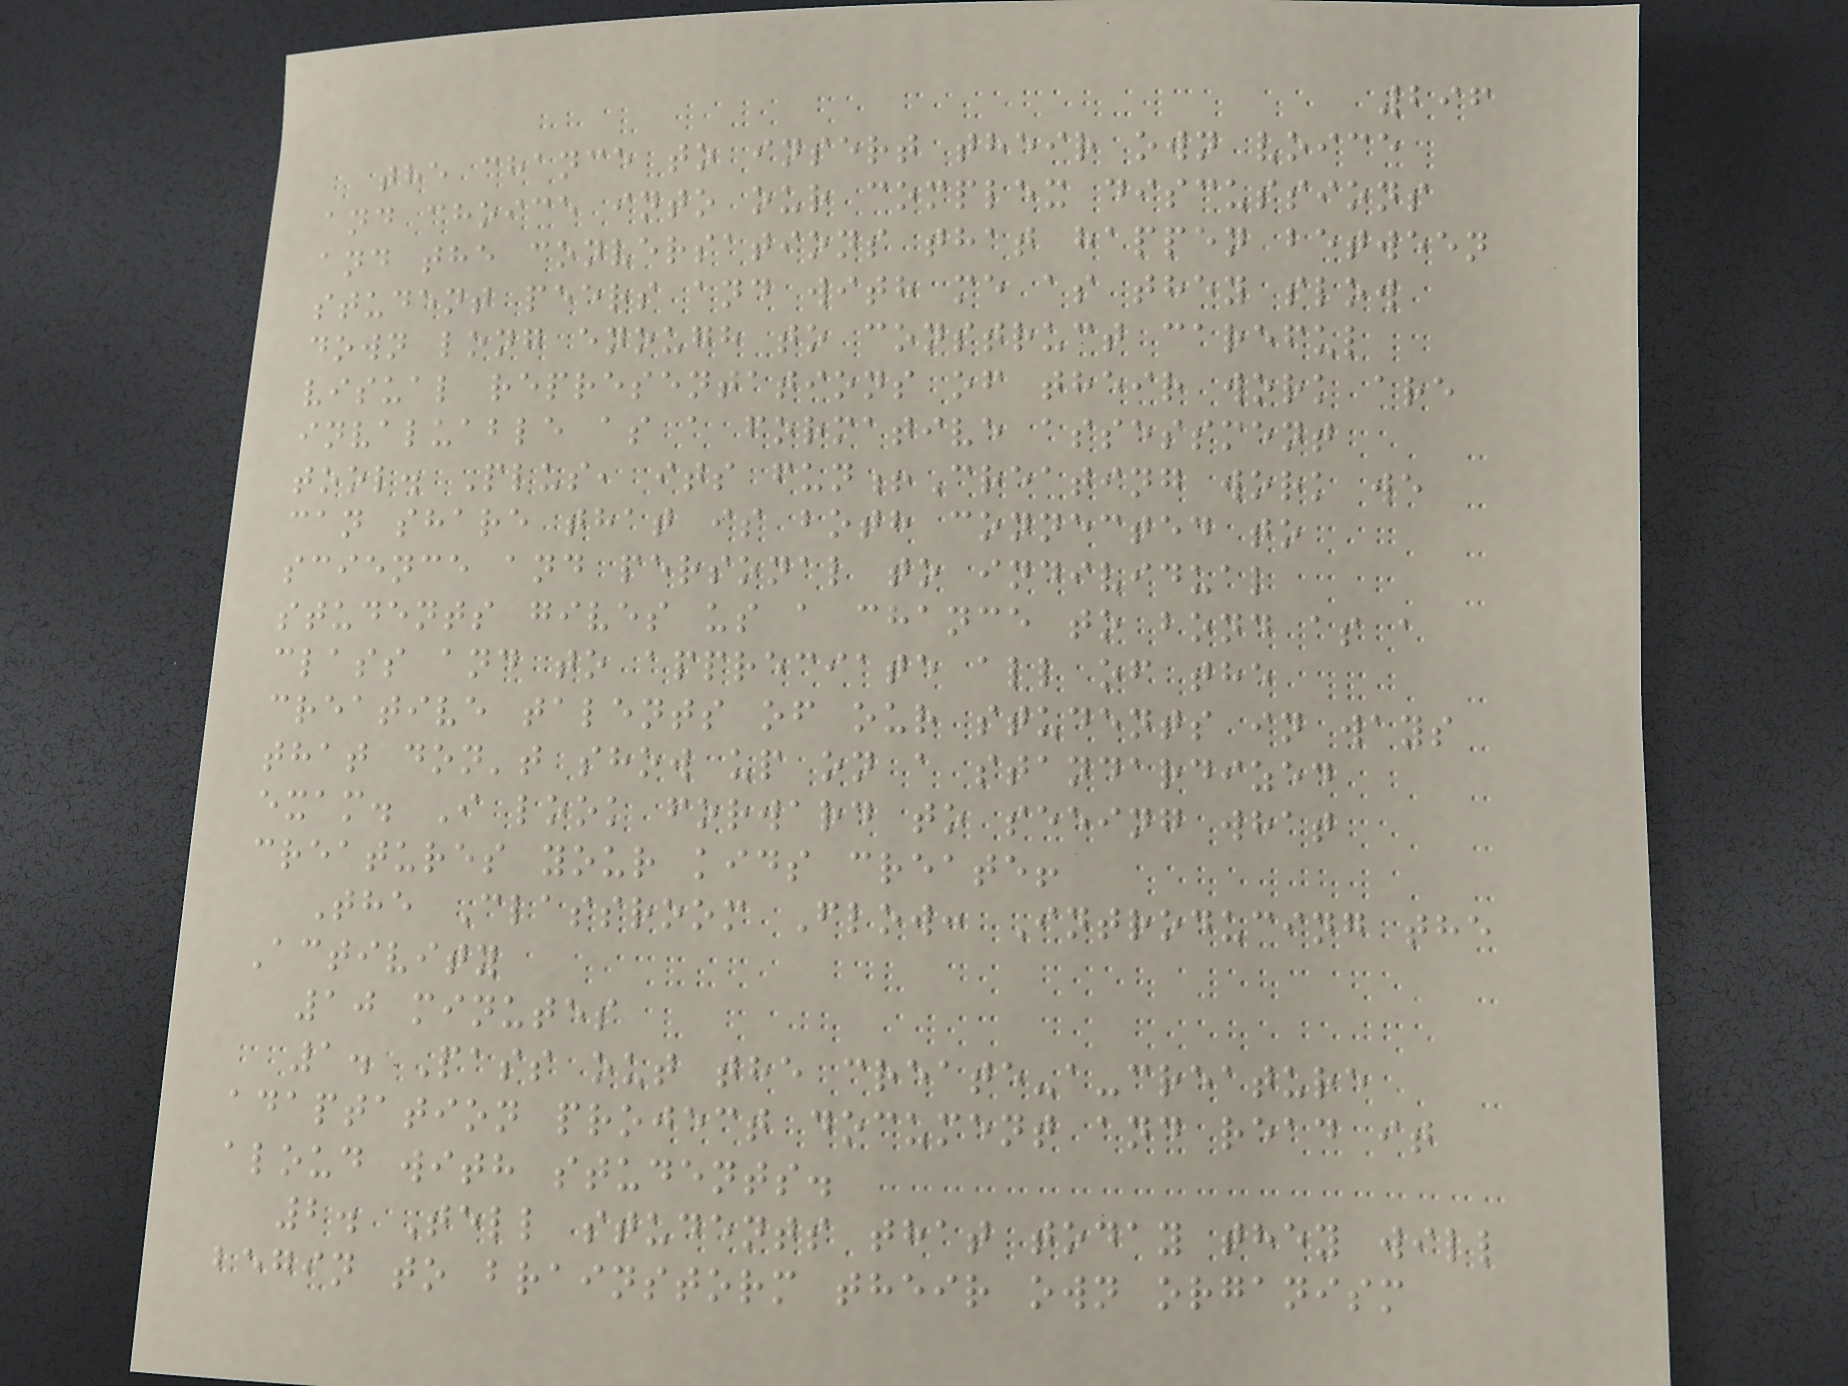296
the chance to insert their own voice
and choice into our complex discussions
and the conversations that happen between
student peers and with me as they slow
down long enough to construct careful
visual representations of their work are
invaluable as a formative assessment
tool. Plus, its fun!Creating work we
can share that is both connected to
science and personal to individual
students gives us a chance to bond as a
class and to appreciate all of the
creative talents of our students in ways
that don't show up on a standardized
exam. I look forward to seeing what
creatures your kids create!
The Classroom Flow: Introducing the
Activity
10 minutes
1. Pass out the create-a-creature
adaptation project document and read it
aloud with students.
2. Tell students that today they will
begin to brainstorm their own organism
